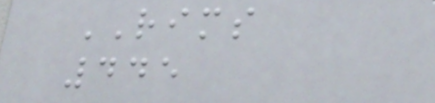RIMS
445
